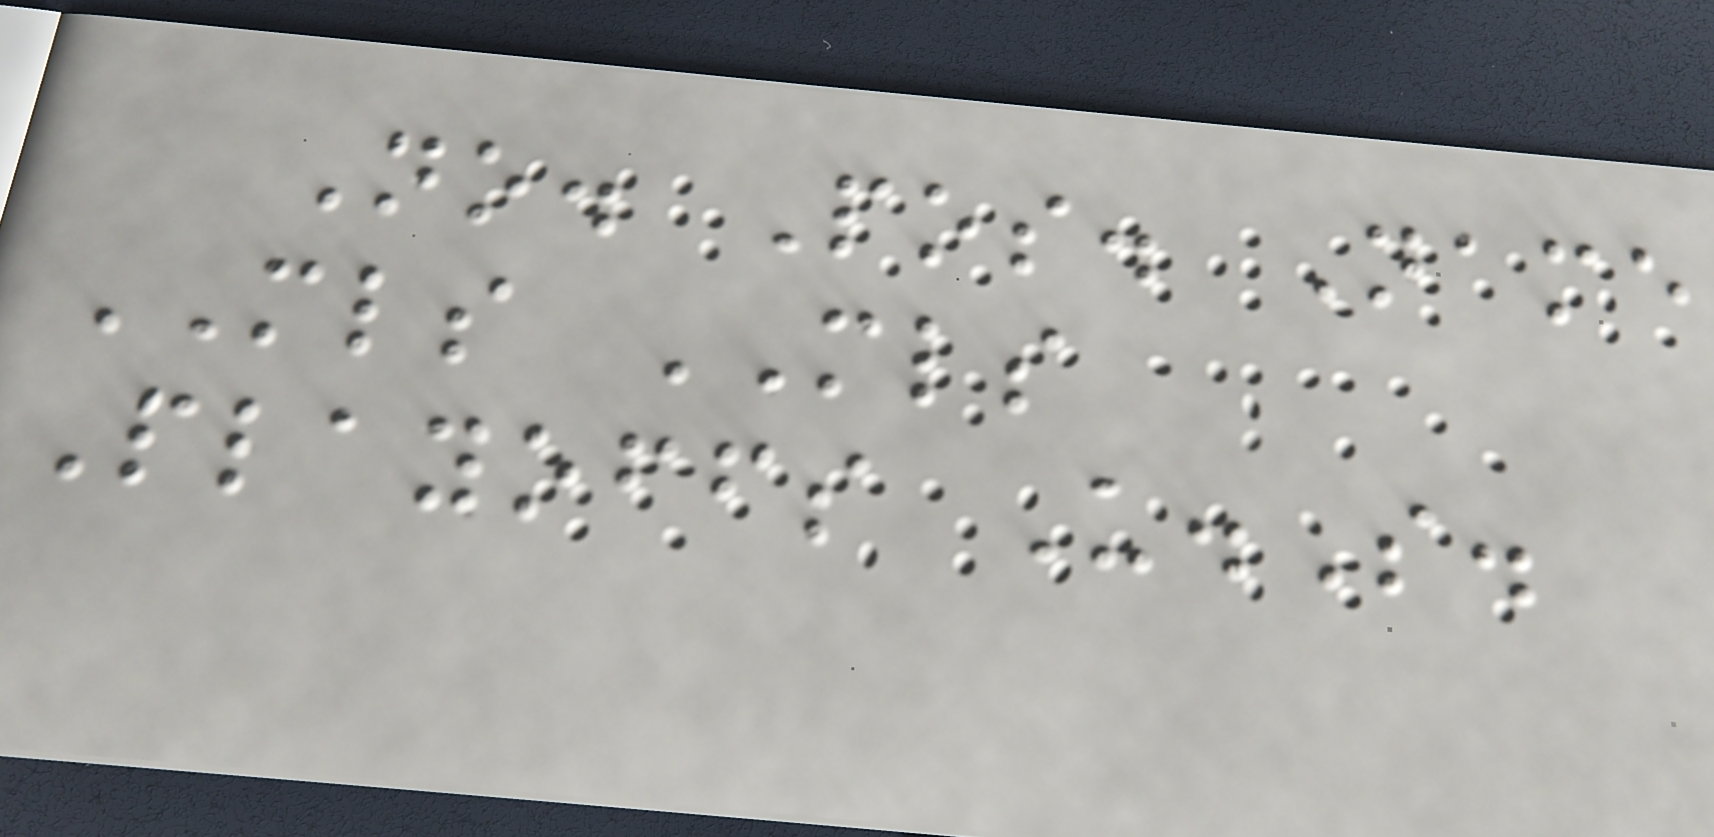No. Pos. Name
MLS MLS
Playoffs U.S.
